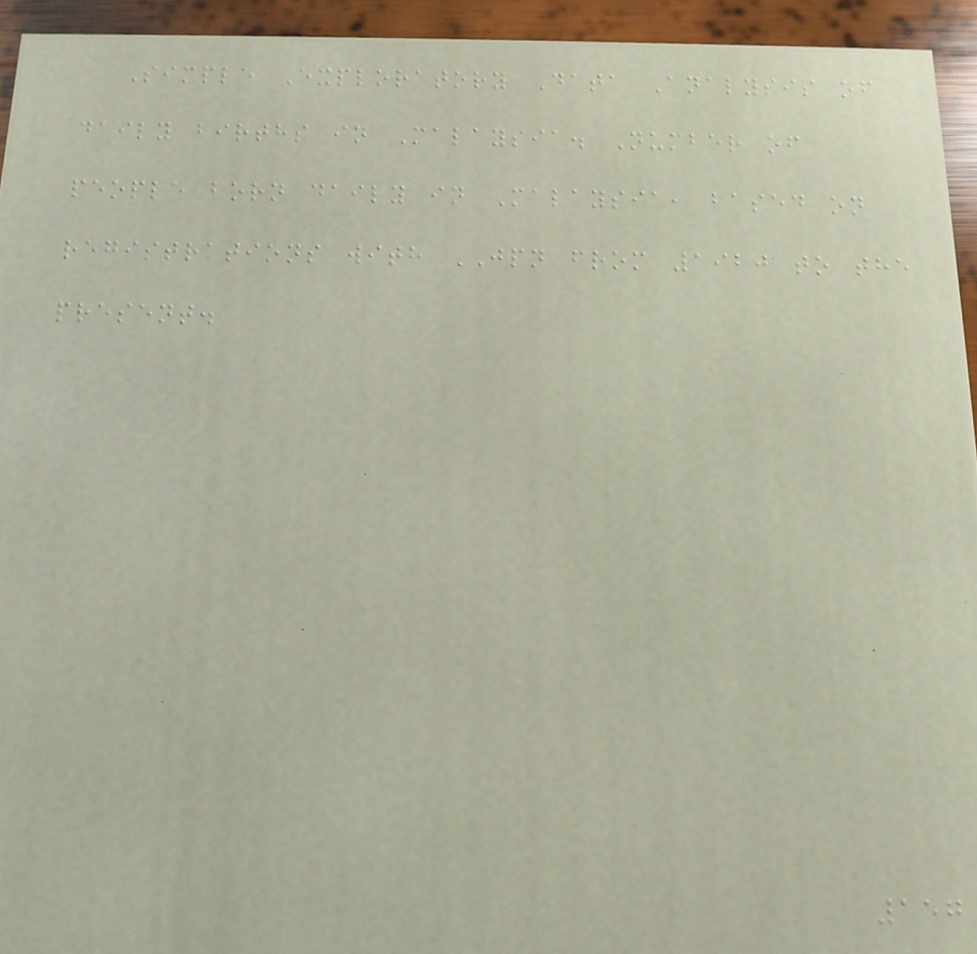Simple Exploratory Data Analysis of
daily births in Malaysia. Number of
people born daily in Malaysia, based on
registrations with JPN from 1920 to the
present.
157
